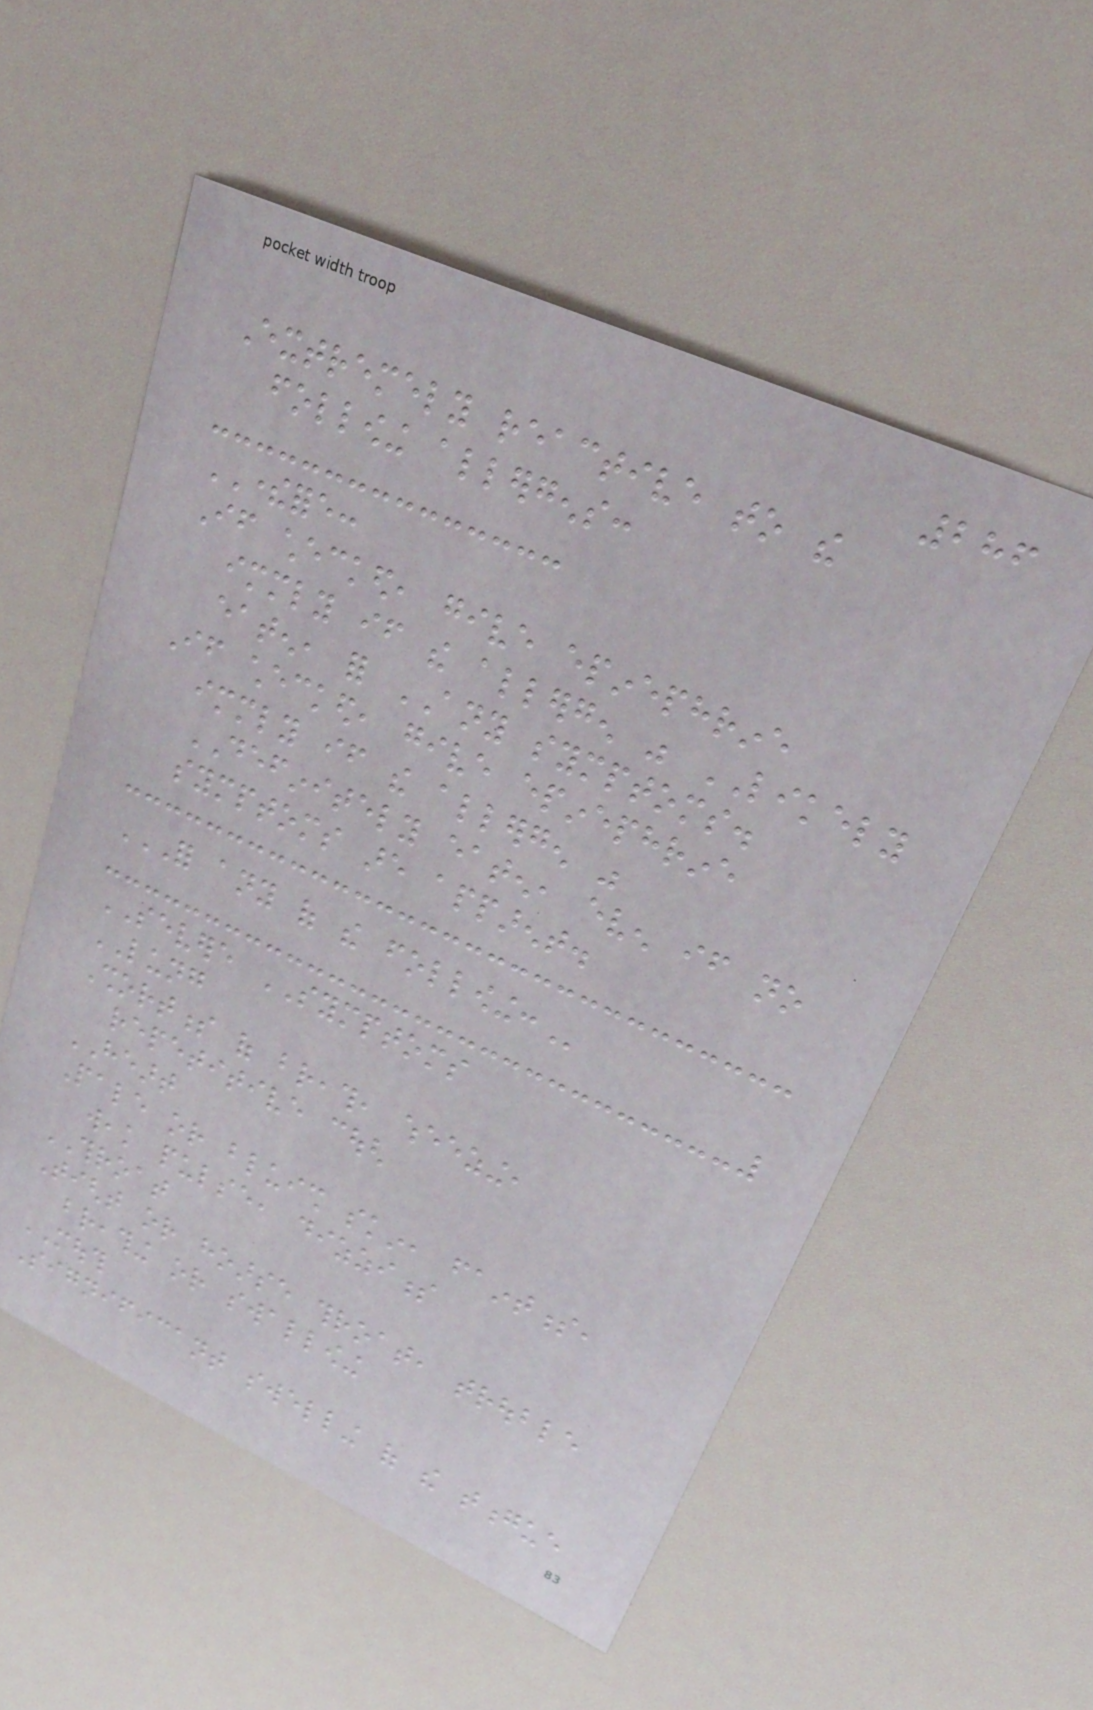286
Extremely reactive to the
following allergens:
THEREFORE:
If checked, give epinephrine
immediately if the allergen was LIKELY
eaten, for ANY symptoms.
If checked, give epinephrine
immediately if the allergen was
DEFINITELY eaten, even if no
symptoms are apparent.
FOR ANY OF THE FOLLOWING:
SEVERE SYMPTOMS
LUNG
Shortness of breath, wheezing,
repetitive cough
HEART
Pale or bluish skin, faintness,
weak pulse, dizziness
THROAT
Tight or hoarse throat, trouble
breathing or swallowing
MOUTH
Significant swelling of the tongue
